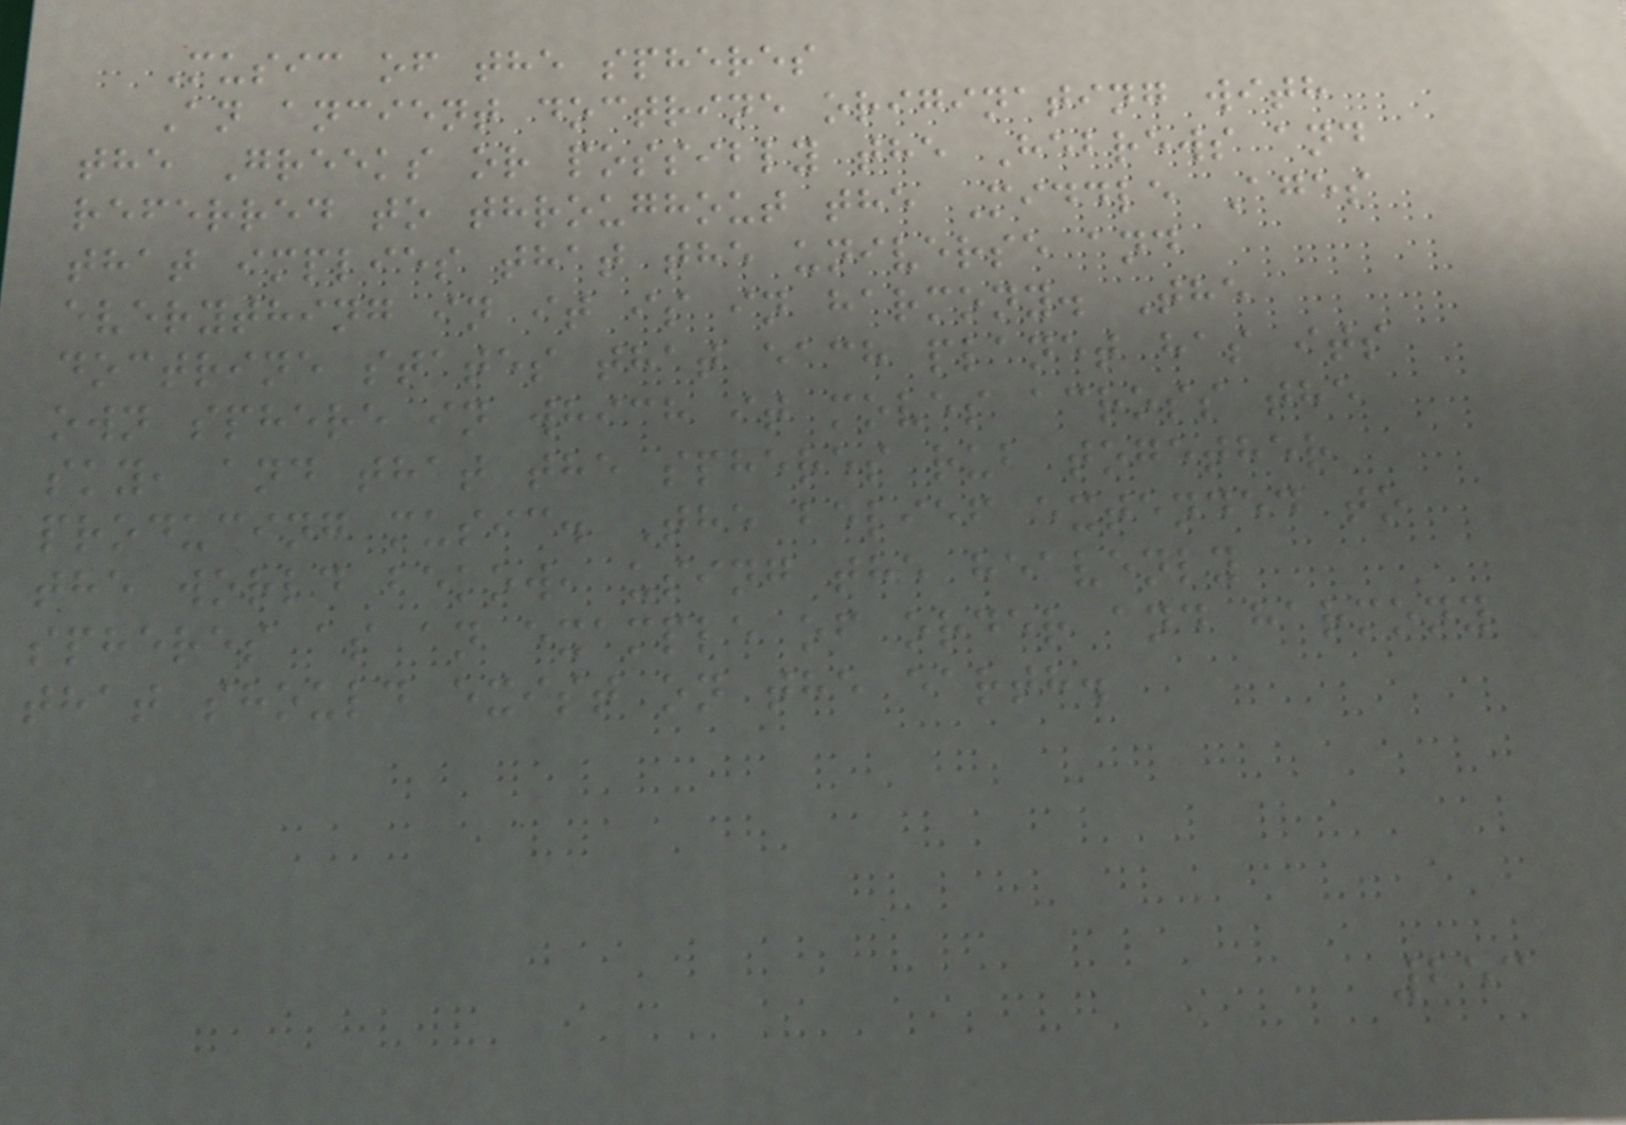Music of the spheres
An ancient doctrine originating with
the Greeks or possibly the Hebrews and
referred to throughout the Middle Ages
that implies that the universe and
everything in it is in harmony. The
doctrine states that each planet has its
own sphere in which it moves across the
sky, and that the spheres rub together
producing music. The belief extended to
the world below, using the heavenly
spheres as an example of order and harmony
that should exist on the earth.
253
